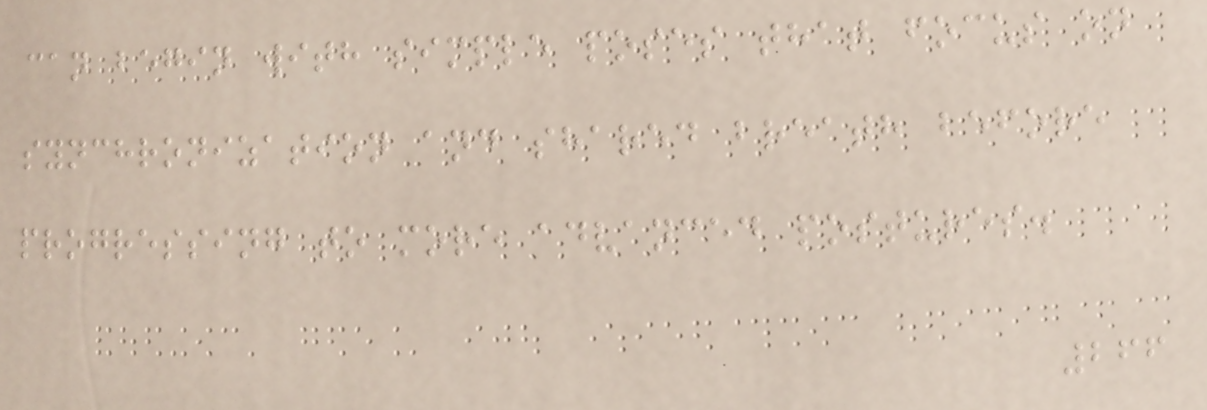can begin with simple poses that focus on
synchronization and shared breath before
progressing to more advanced postures.
266
